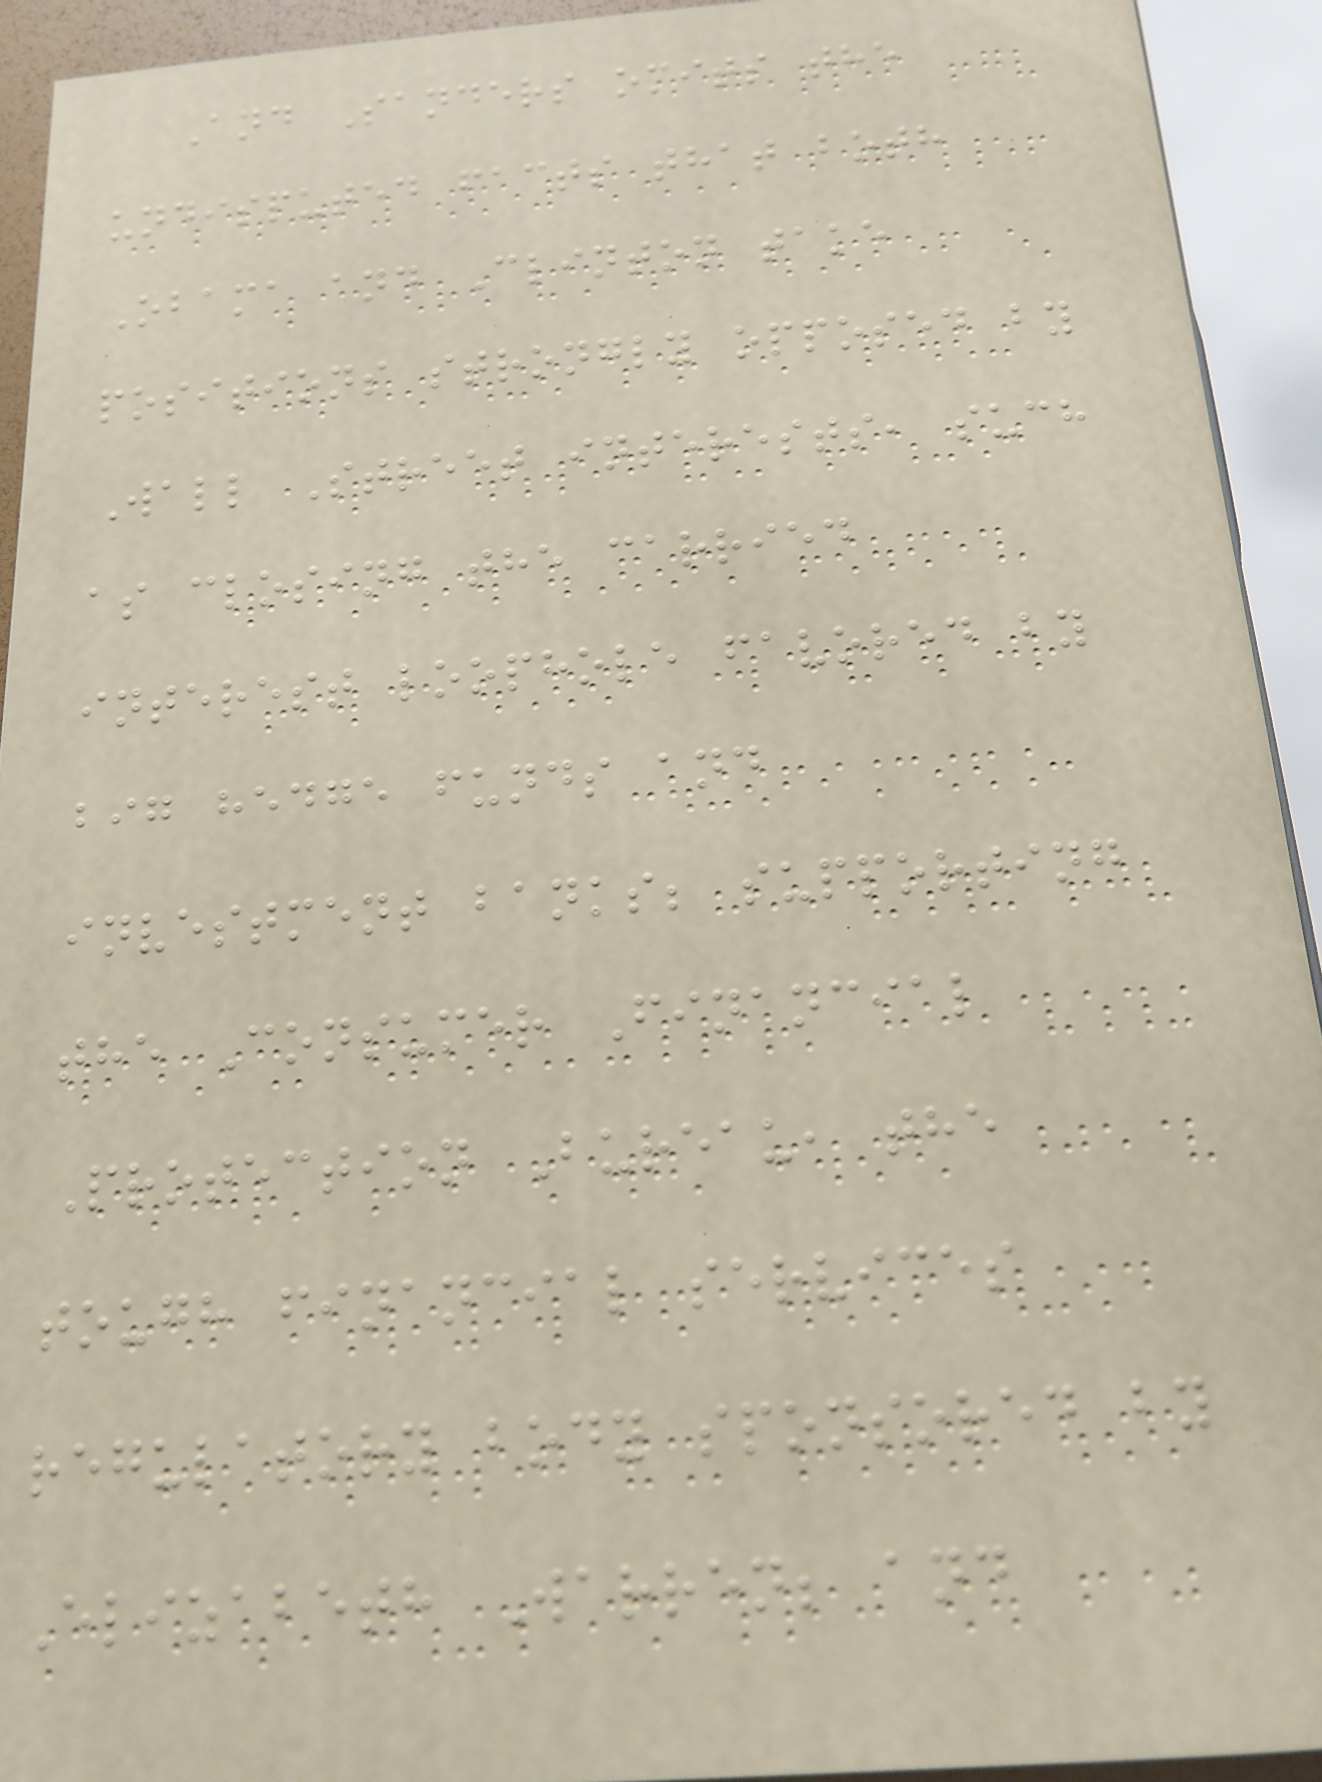And Sanders omits the
undisputed facts that both
Obama and Clinton take
positions strongly opposed by
Wall Street interests, such
as closing the carried
interest loophole favored by
big hedge funds and
investment banks; supporting
the Consumer Financial
Protection Bureau, the
tough financial services
regulatory body sponsored by
Elizabeth Warren; and
